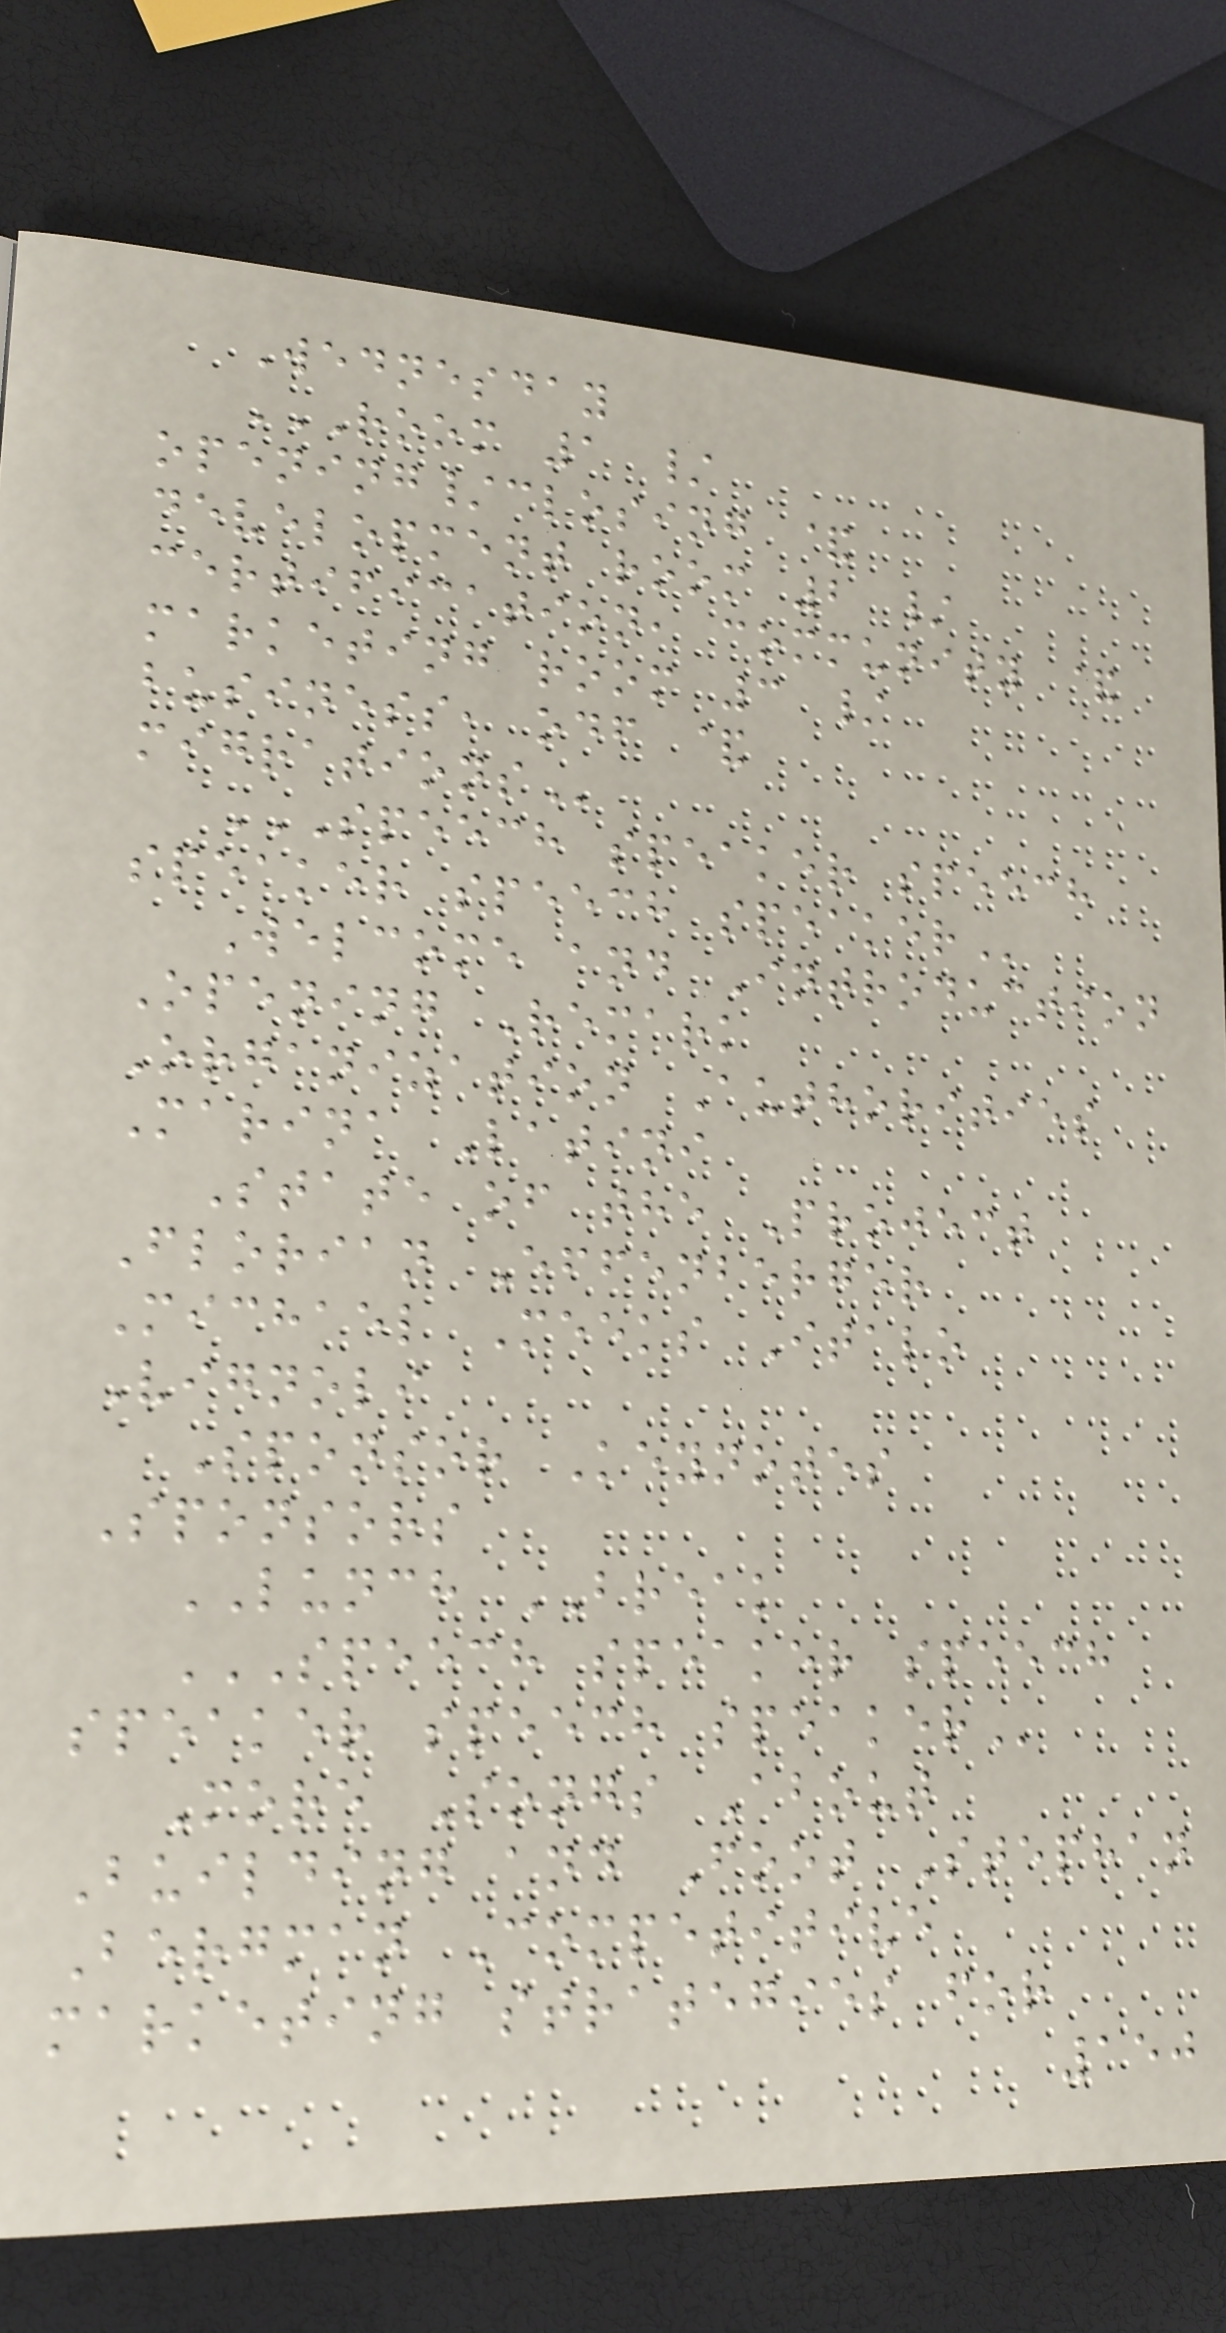Wednesday
ROOM 1 /
OPENING/CLOSING &
DEVELOPMENT ROOM 2 /
CERTIFICATION, COMMUNITY &
MARKETING ROOM 3 /
BUSINESS, ODF &
MIGRATIONS
SPEECH SPEAKER SPEECH
SPEAKER SPEECH SPEAKER
Welcome and Introduction
Opening Remark
Organization Authorities
Marina Latini
State of the Project
Florian Effenberger
Michael Meeks Italo
Vignoli
Sponsor Keynotes
Sponsors
LUNCH BREAK
SPEECH SPEAKER SPEECH
SPEAKER SPEECH SPEAKER
More Songs About
Building and Foot Stephan
Bergman Competitive
marketing strategies for
150
